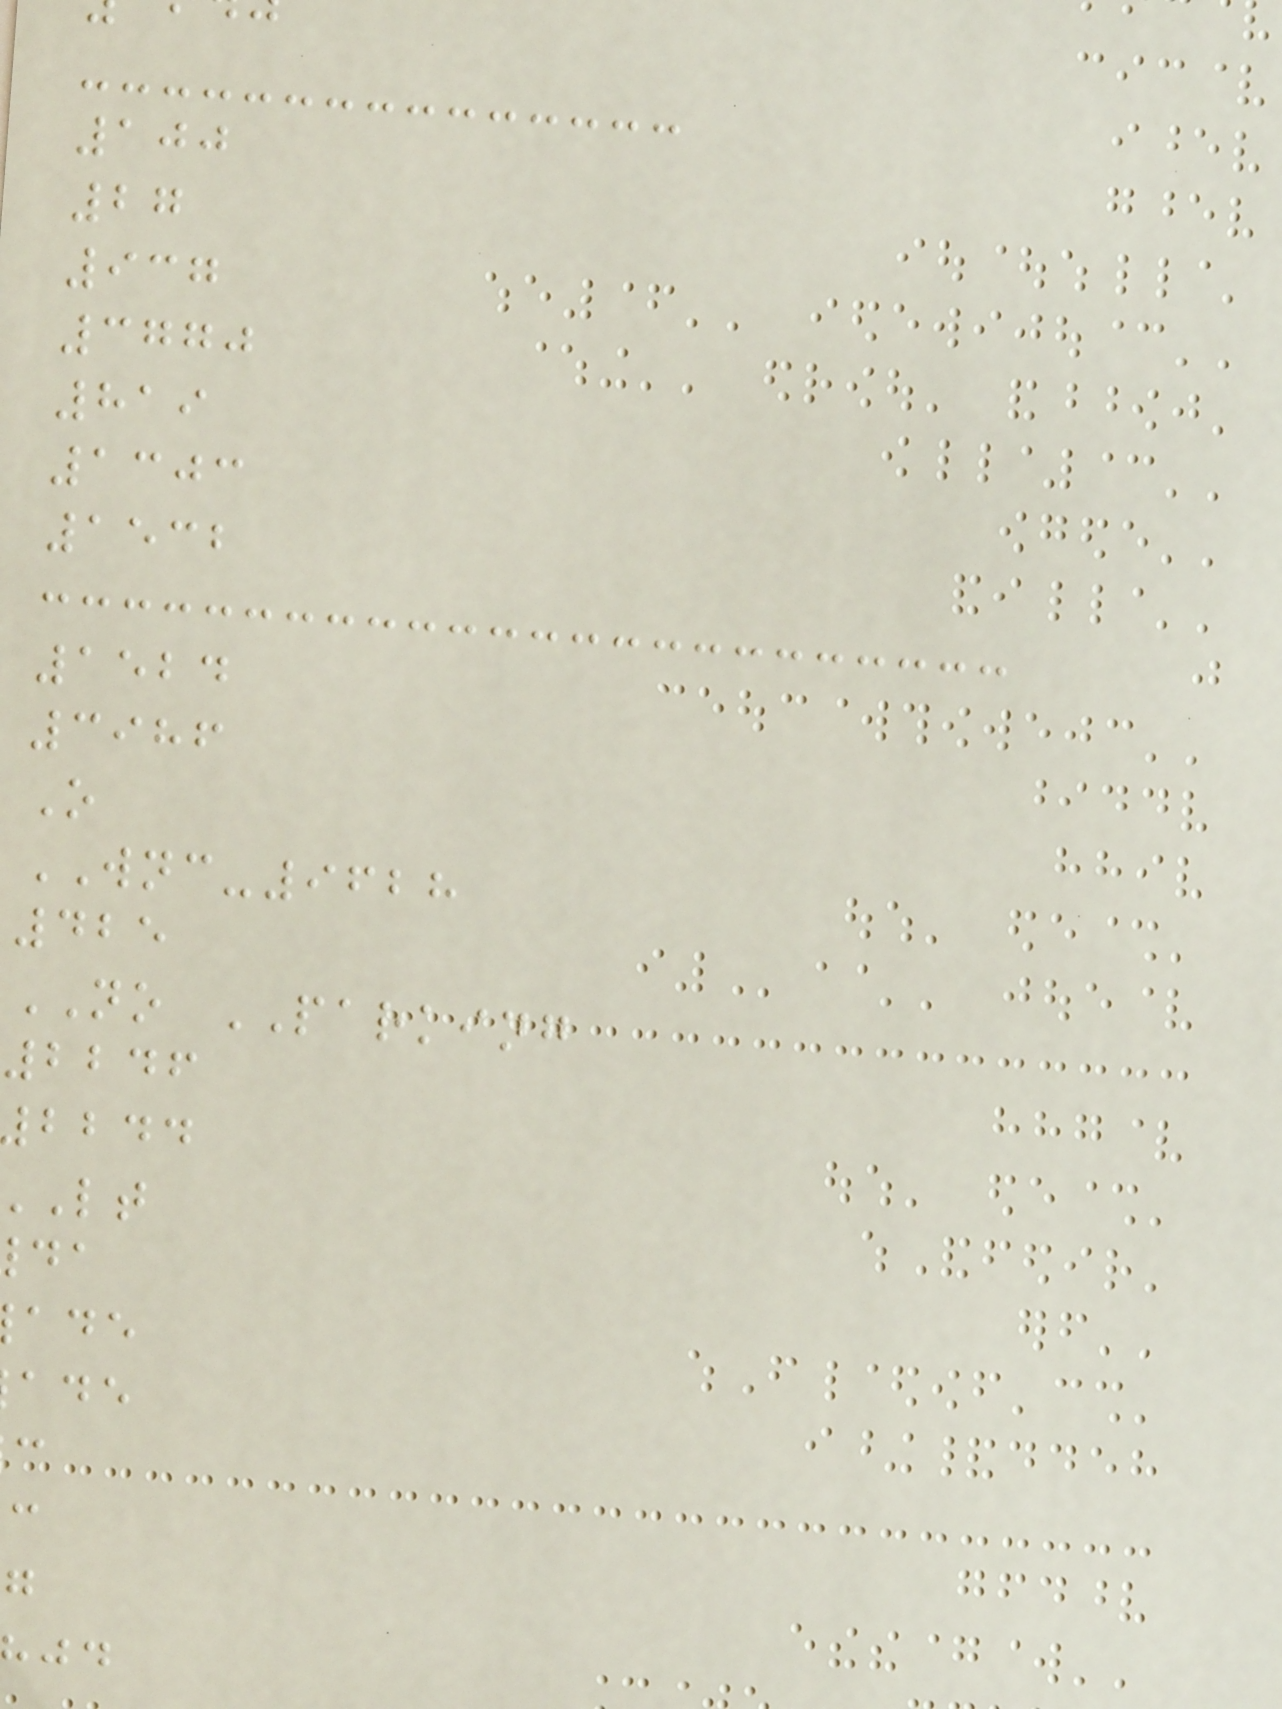100
27
937
3770
819
1303
1532
1524
3986
O
WNC-9628
425
NO PARKING
2246
bbdd
